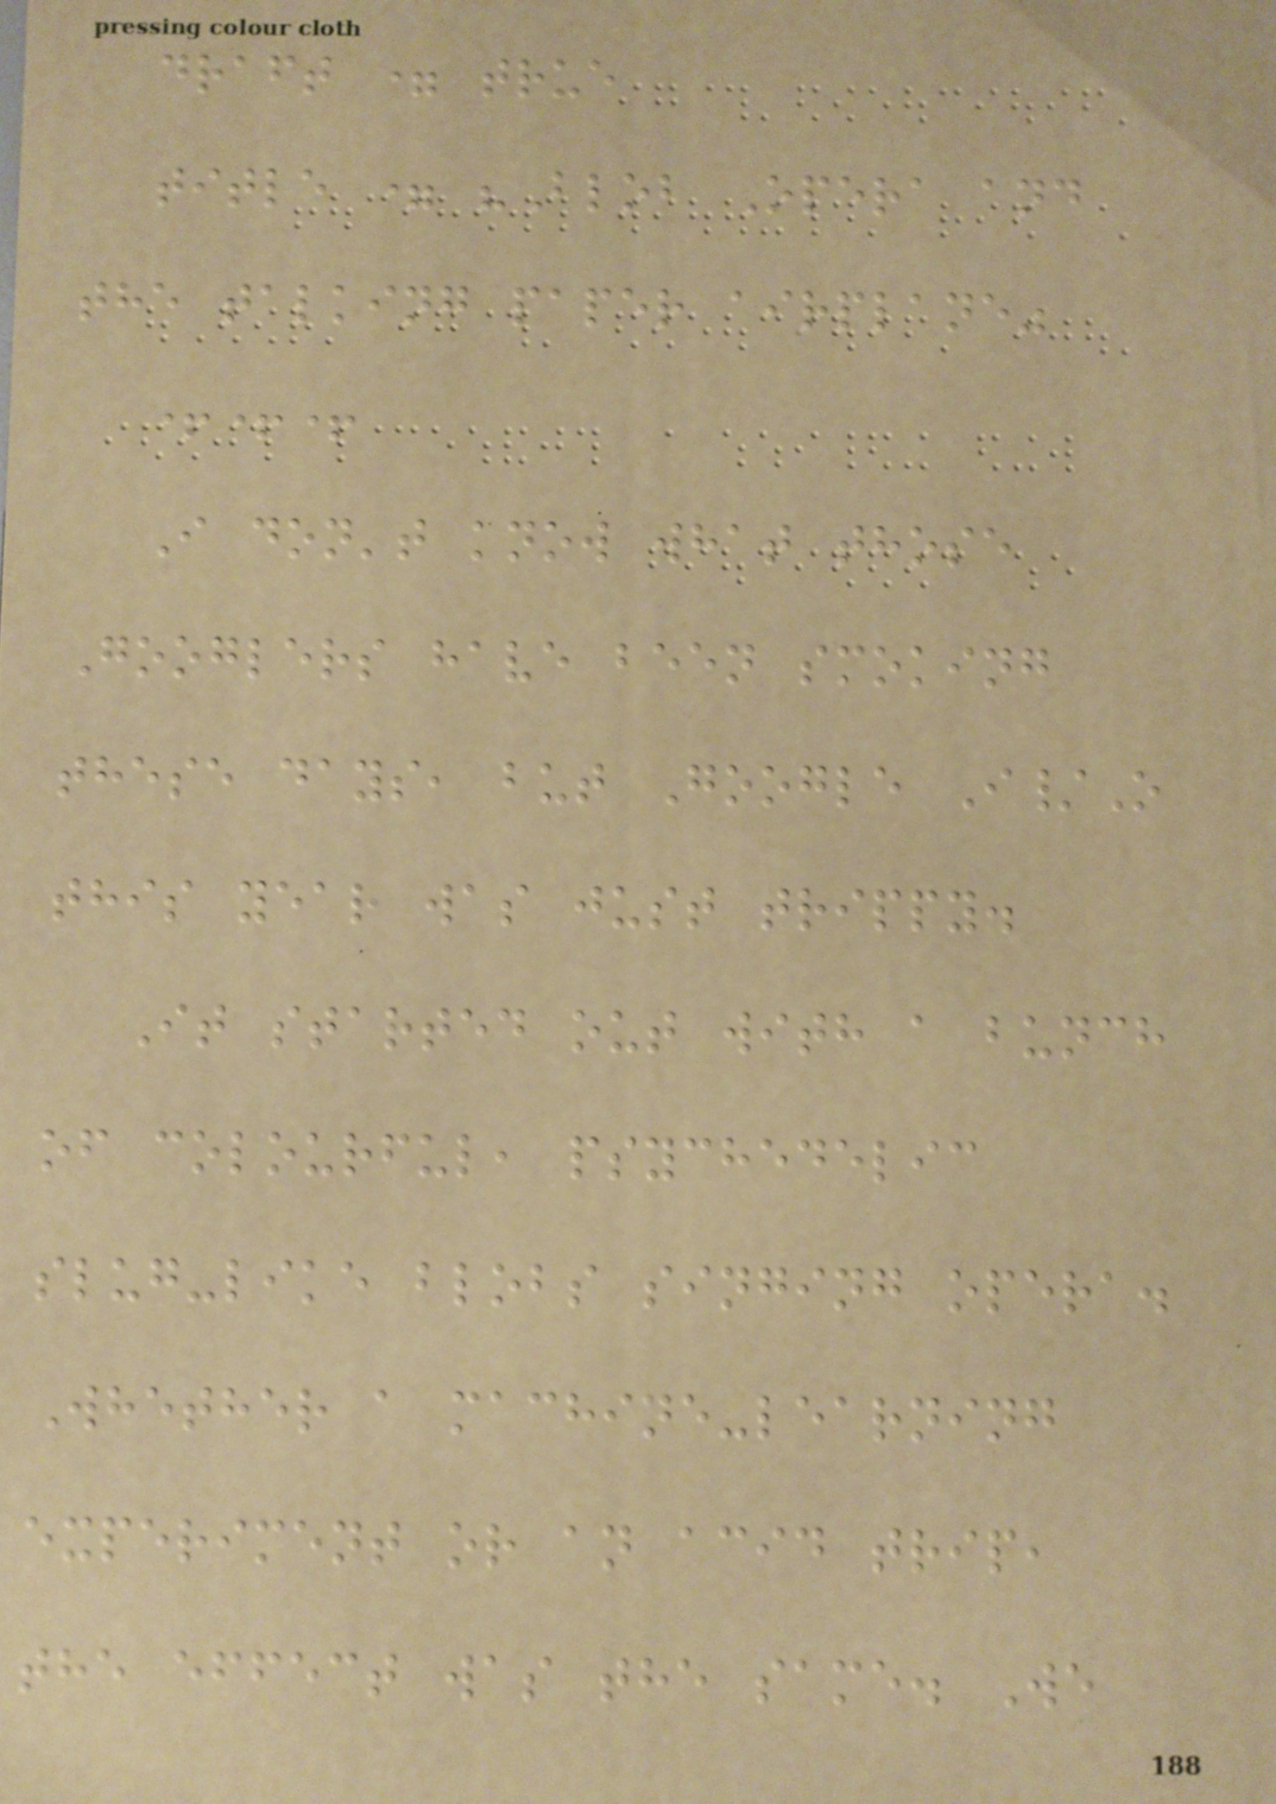draft = true
title = "Blob Opera and
the talking paper airplane"
+++
I don't know what those
Googlers have been smoking
these days, but Google I/O
this year was just trippy.
It started out with a bunch
of colourful, psychedelic
slug-like blobs singing opera.
Whether a machine-learning
experiment or an acid trip,
the effect was the same. We
